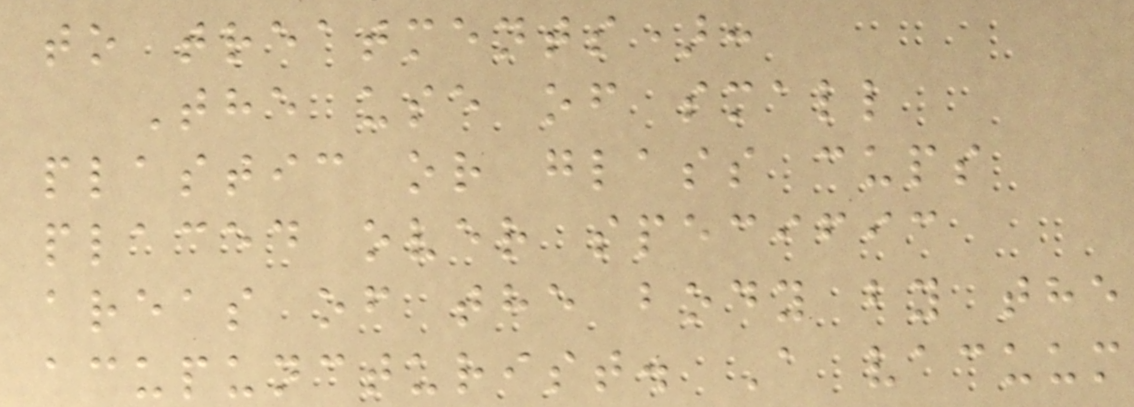to treatments):
The use of small
plastic or glass cups
placed over specific
areas of the body by the
acupuncturist. A vacuum
